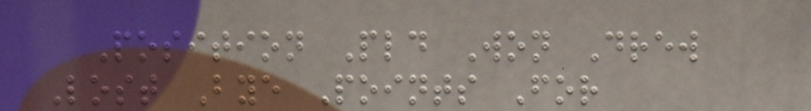Position Pld Won Drew
Lost Bye Points For
